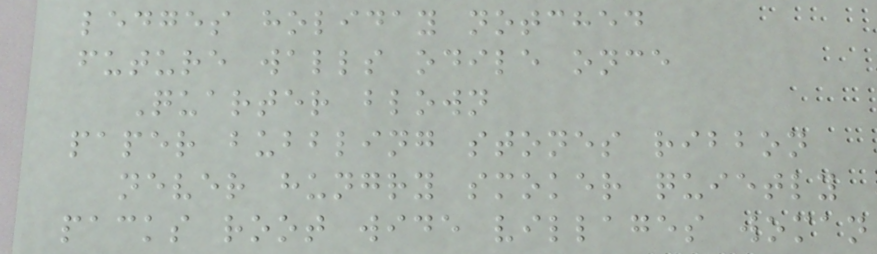ledges holiday notched
future walls odile once
Quarter blown
paper bubbling stones ribbon
never hungry smoker quietly
packs root wide villages woman
